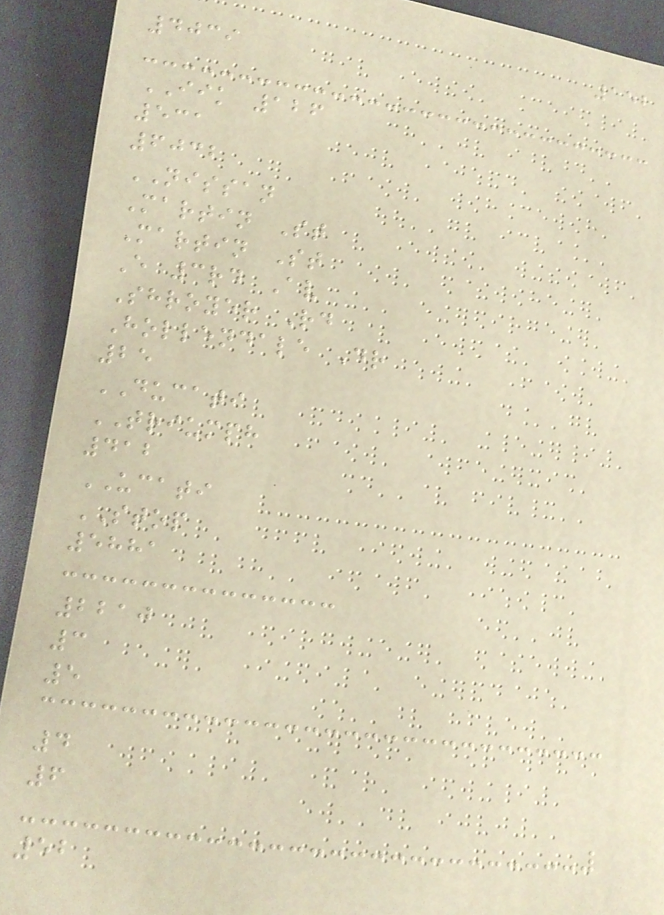152
4039
IIK 126
531
6032
NISSAN
Martin St
Martin St
E 3rd Av
Shroyer Rd
Hollendale Dr
25
DUCATI
TRIUMPH
412
UCATI
STOP
5881
2210
3
5
4
6
52
